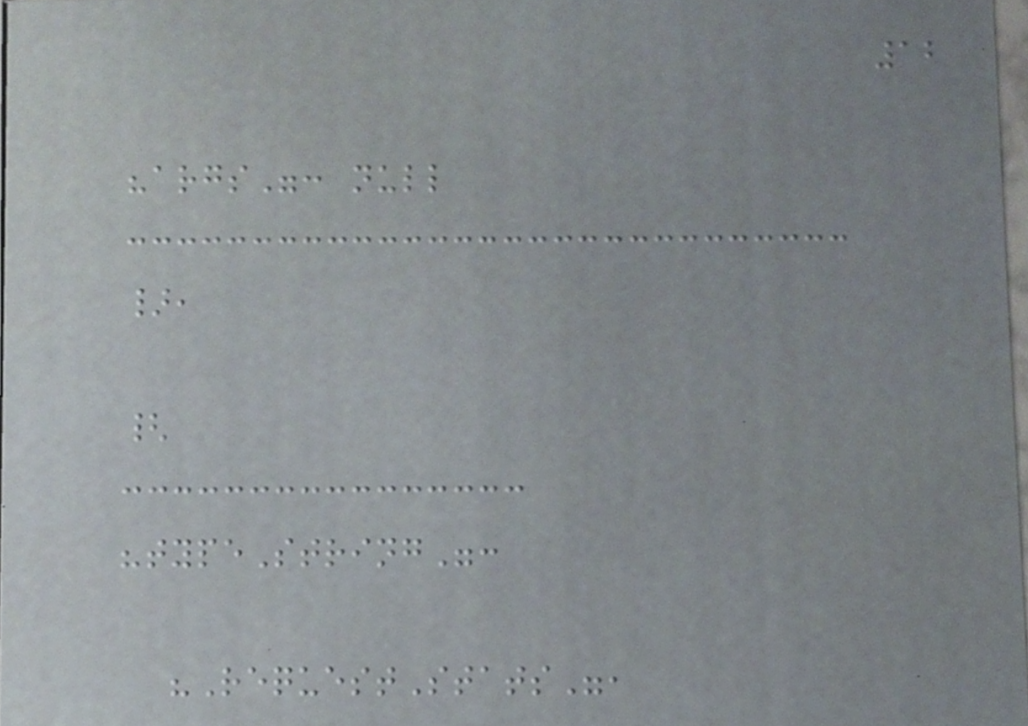12
"args": null
},
{
"typeString":
"RequestStats",
